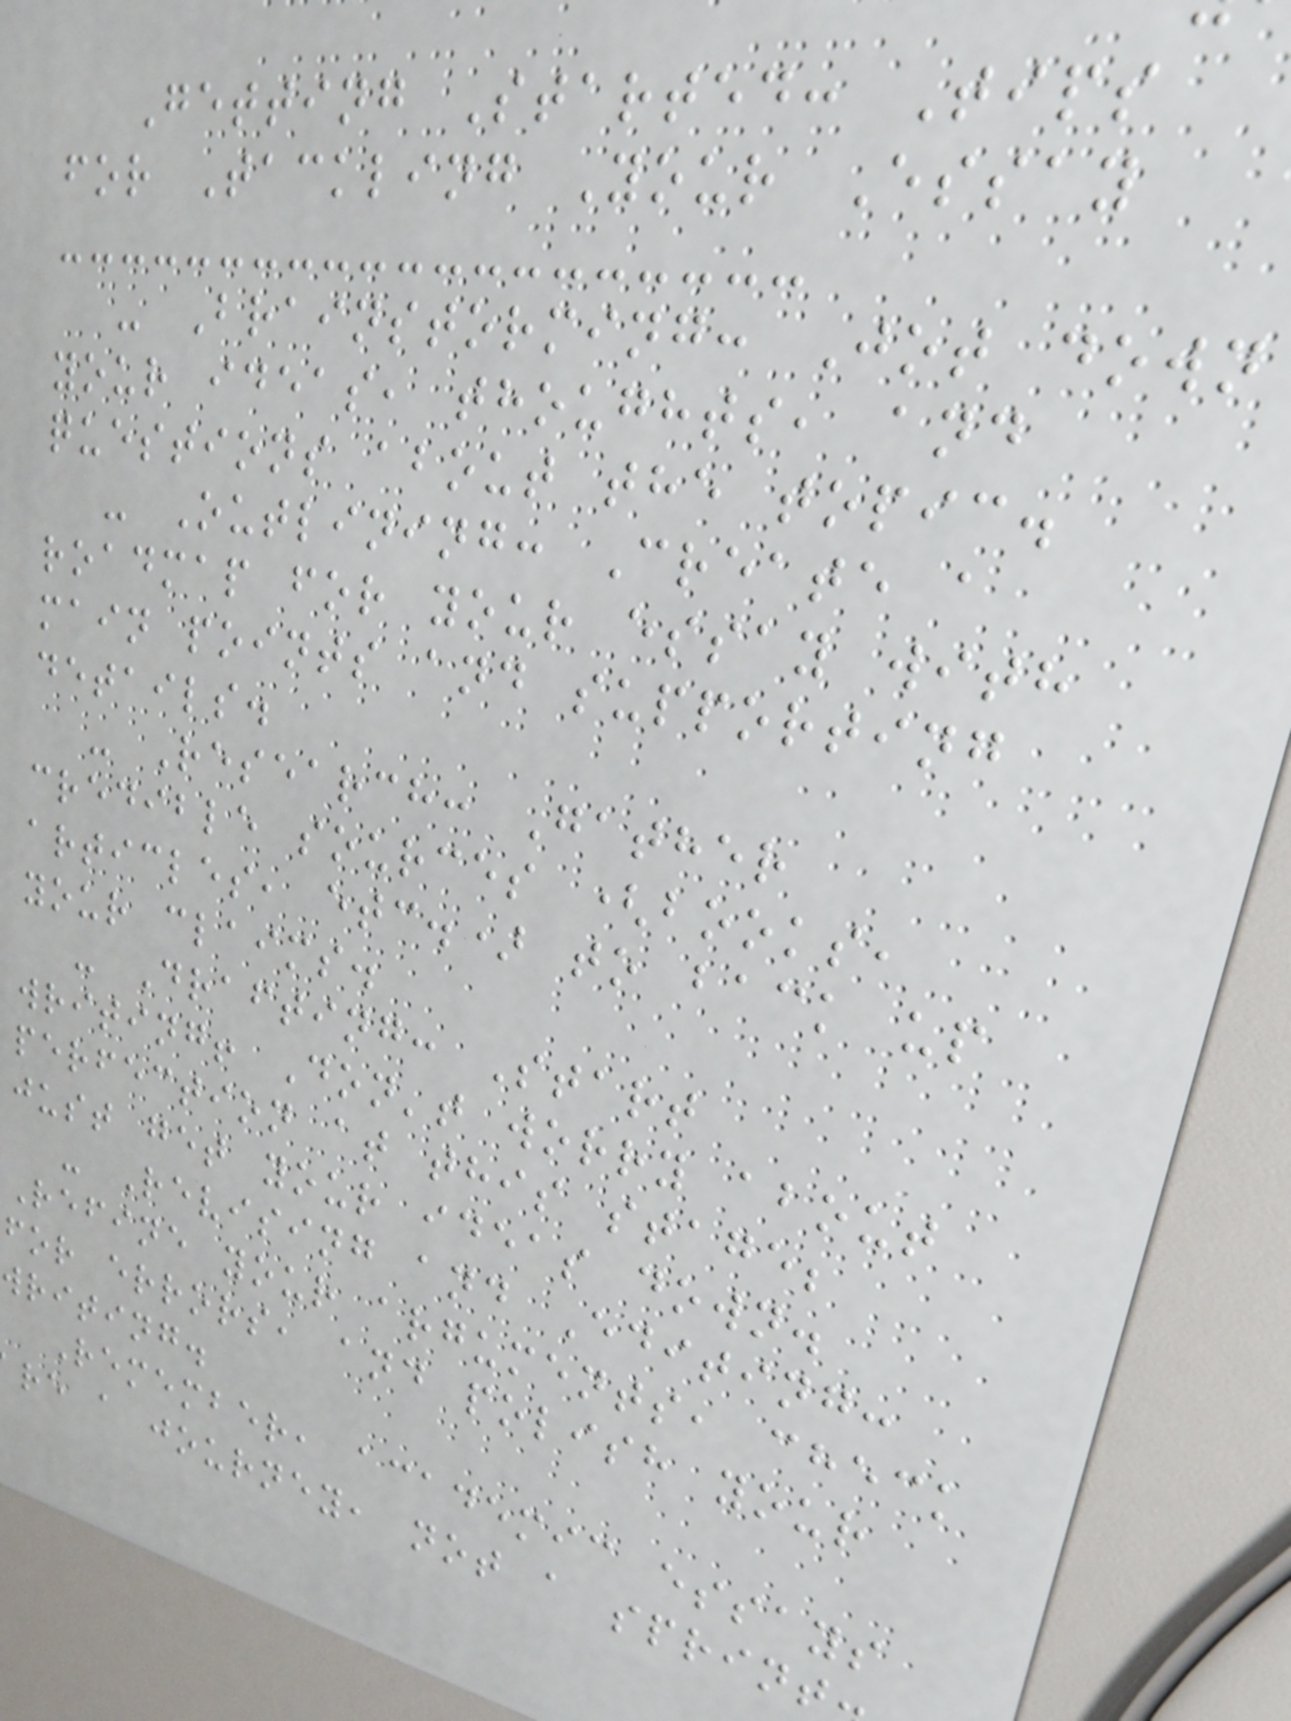Getting Started: Tips
for Tackling Your Essay
- Brainstorming: Jot down
your ideas, thoughts, and
questions about the topic.
- Outlining: Create a
roadmap for your essay with
main points and supporting
details.
- Research: Gather
credible sources (books,
articles, etc.) to back up
your claims.
- Drafting: Start
writing! Don't worry about
perfection at this stage;
just get your ideas down.
- Revising and Editing:
Refine your arguments, check
for errors, and polish your
writing.
Remember, academic essays
re a journey, not a sprint
